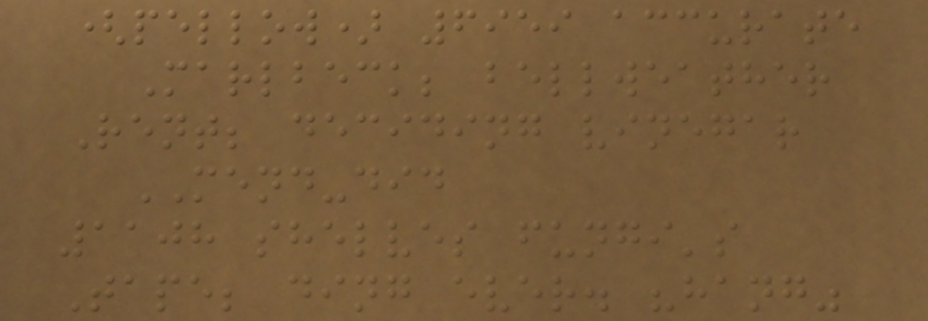(pellow) 6959 accurate
Marlbeck; bellweather
Rent; deciding vinegar
MEND-did
1108 shelves fungi's
Tape; ding ever. "hang"
